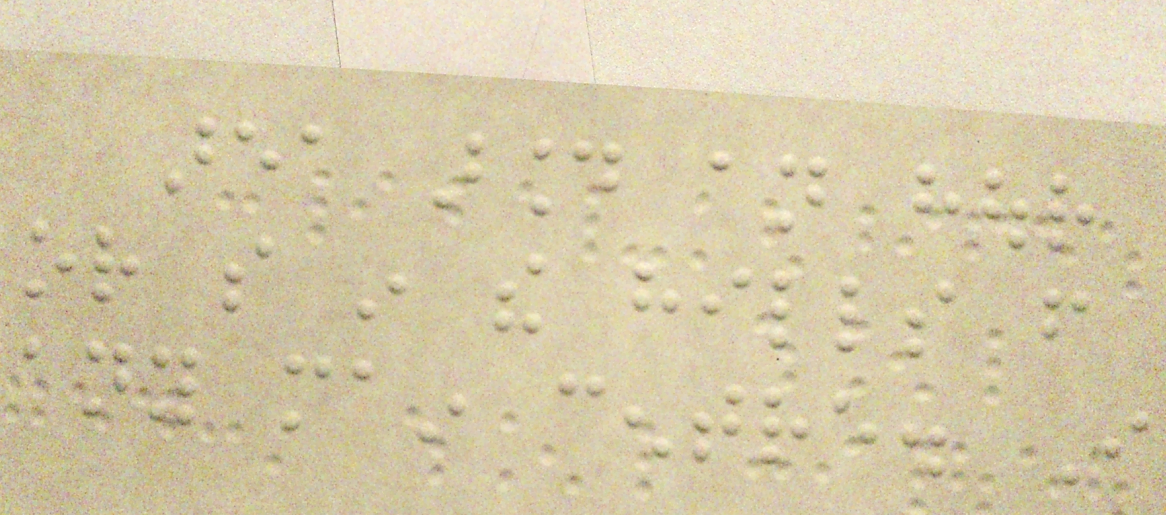area around an hour
or so in the hills from
any main centre. I
